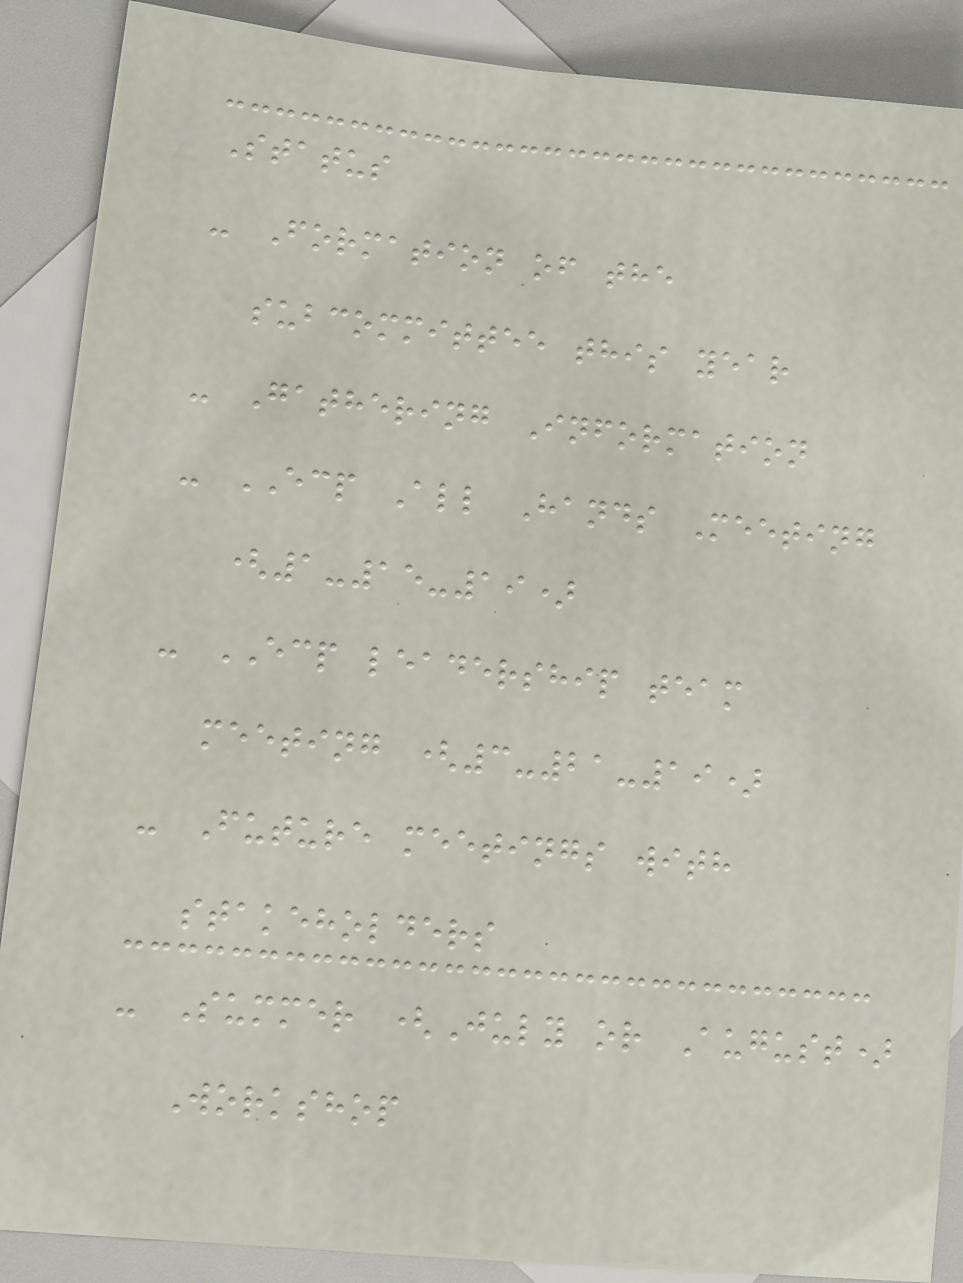Status
- Formation of the
subcommittee this year
- Gathering Information
- ECP All Hands Meeting
(1-15-19)
- ECP leadership team
meeting (3-21-19)
- Future meetings with
stakeholders
- Summer (July or August)
Workshop
